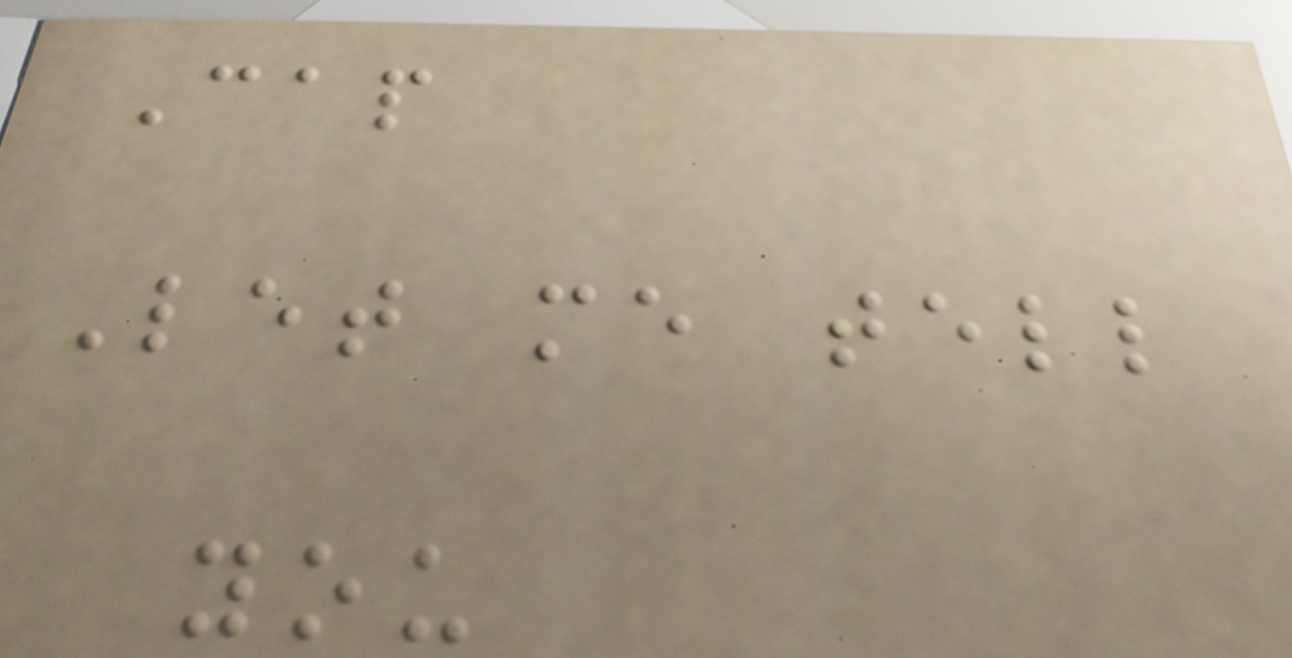Cap
Let me tell
you
